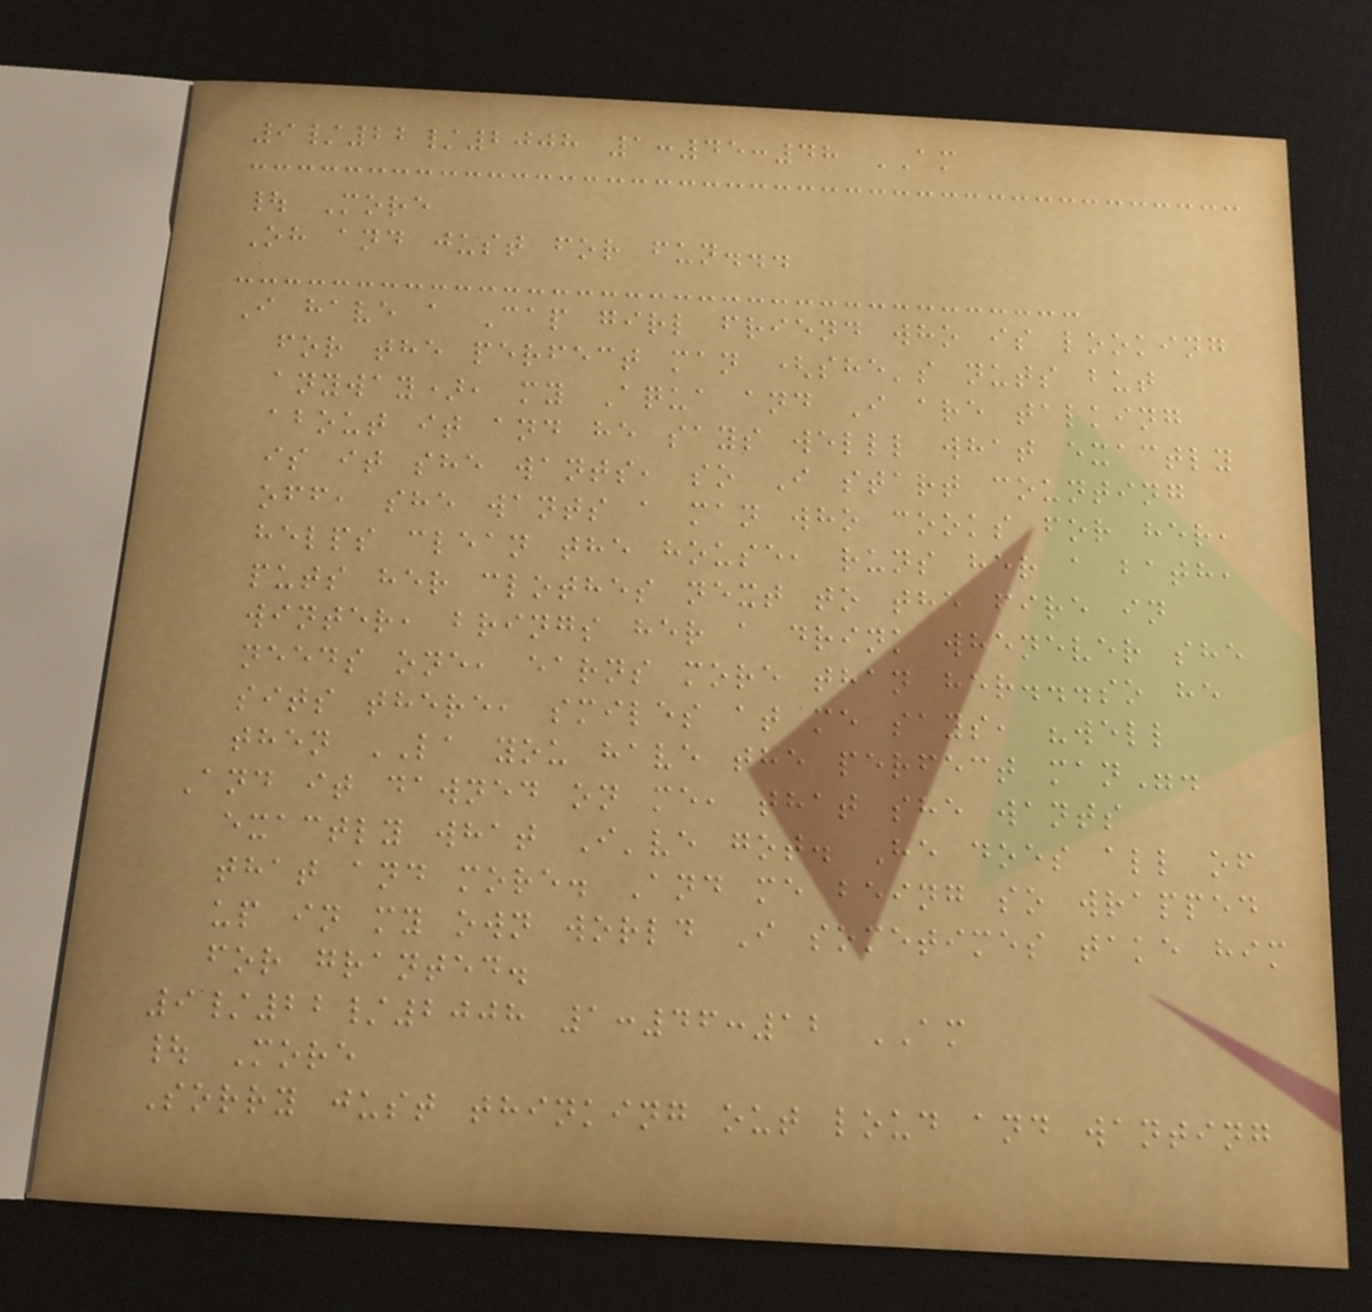9/22/2008 1:45:48 AM
| More
Oh and just for fun...
I have a Cap girl friend who is looking
for the perfect man (she's nuts but
anyway), my Aqua and I are talking
about it and he says welll what exactly
is it she wants, so I start counting
off, she wants a man who cooks for her,
helps clean the house, runs her a bath,
puts her clothes next to the fire in
winter, brings her a drink whenever she
needs one, earns more than her...so he
sits there, smiles at me says, "well
then LA you have the perfect man".
And it dawned on me, that she wants
exactly what I've got. He does all of
that and more. And me being so wrapped
up in my own world I sometimes take him
for granted.
9/22/2008 1:46:12 AM
| More
Sorry just thinking out loud and wanting
